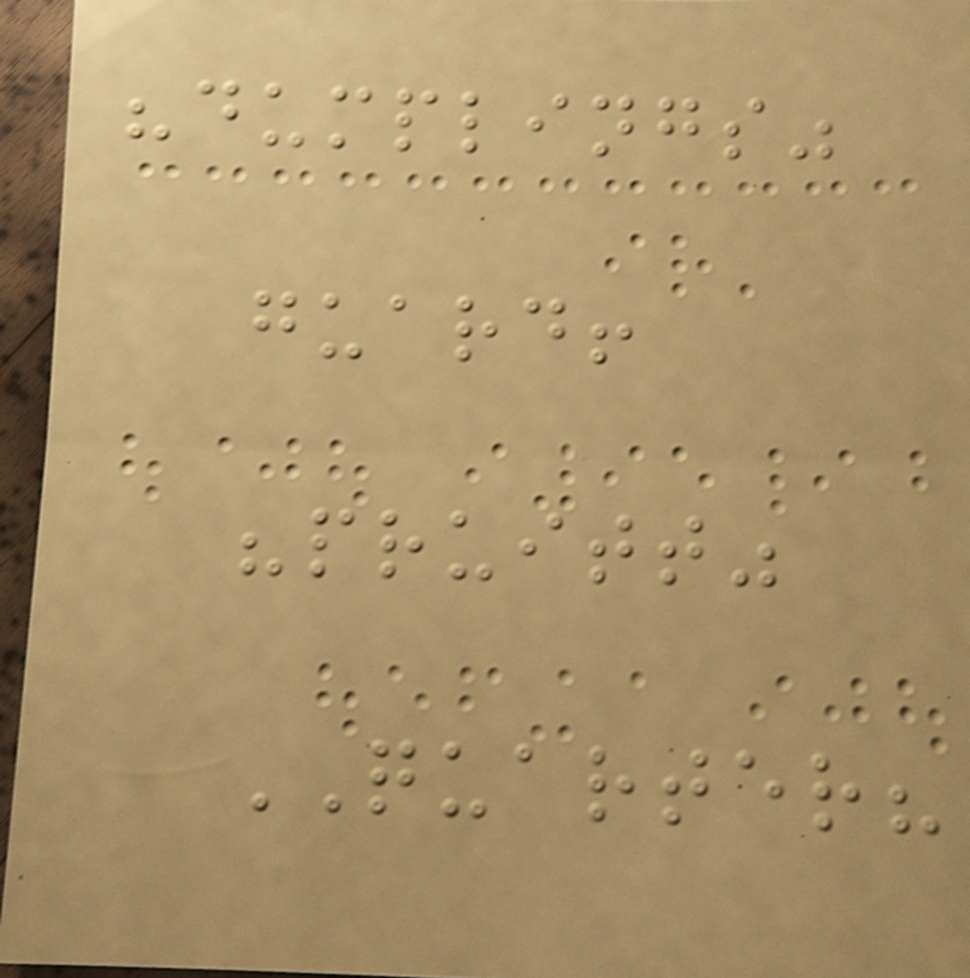"dumplings"
guard!
"pruitt"
QUARTER?
